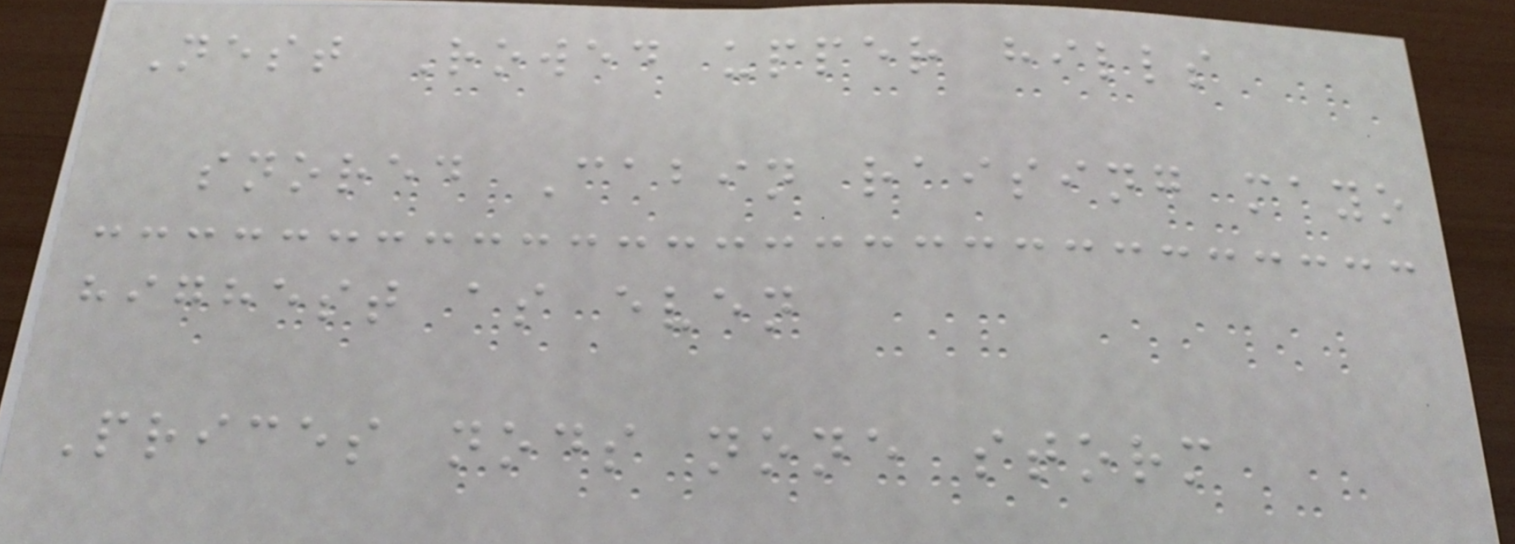Nest Rowed upper hills
snored Cabin raising mayo
highest as even
Prices nods none storm
